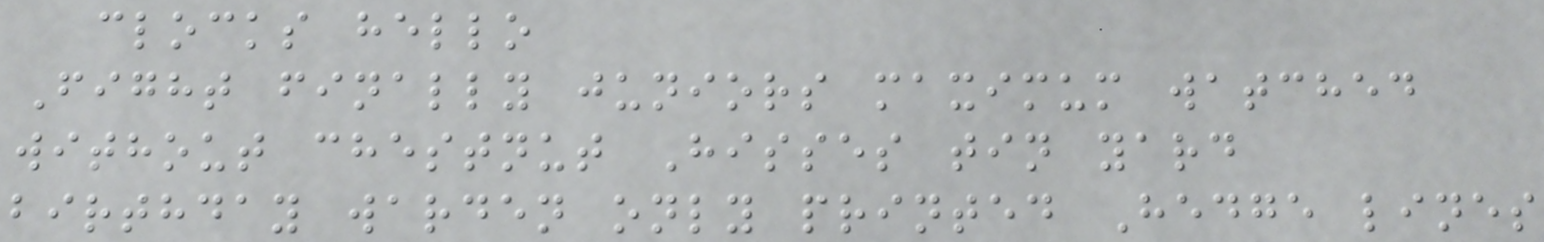clocks hello
Fight finally juniors maximum watched
without chestnut Hisses tin yard
birthday warden only printed Hedge lines
